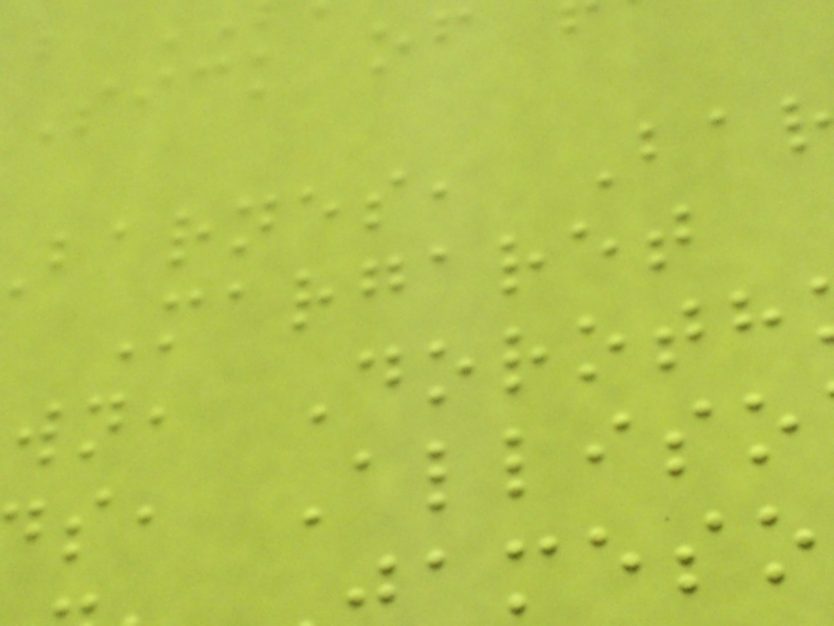barnes, Ba
Margaret
wn, Doroth
s, Alliso
